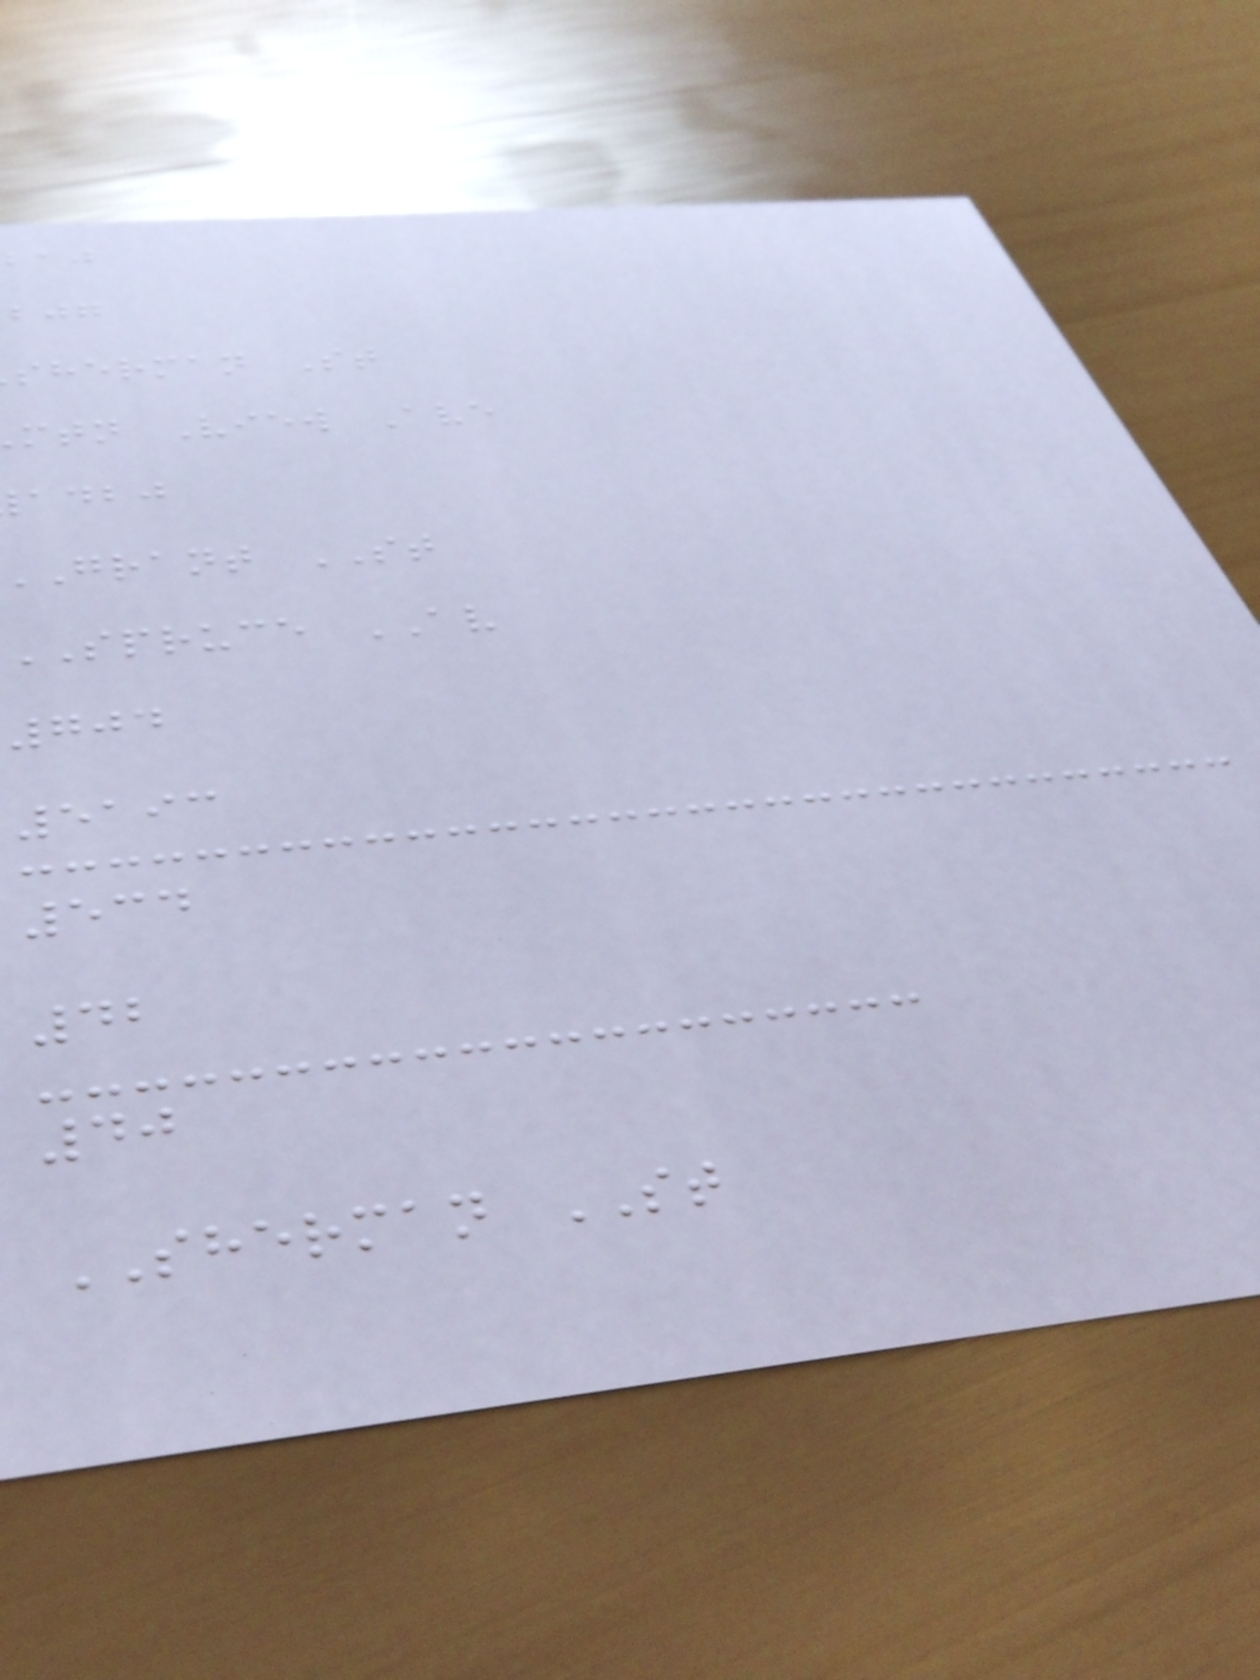sherman St
mtn View Ave
adbj
grant ST
SPRUCE AV
704
5193
534
42
40
SHERMAN ST
